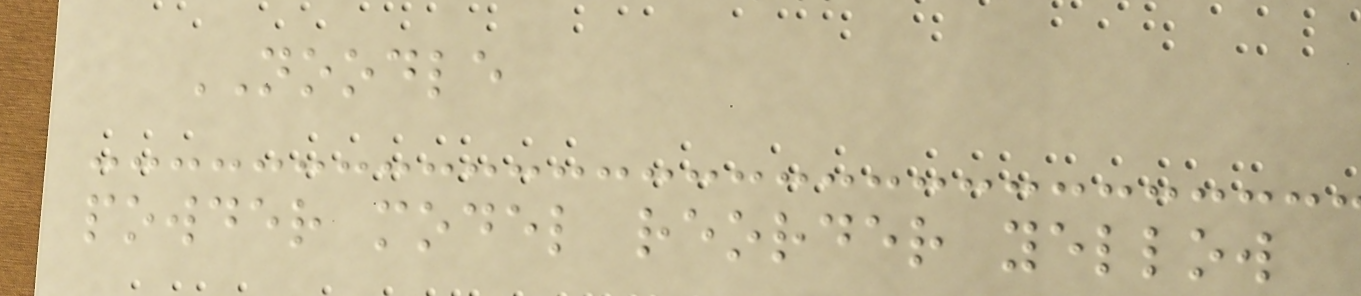NOODLE
powder model reorder yellow
